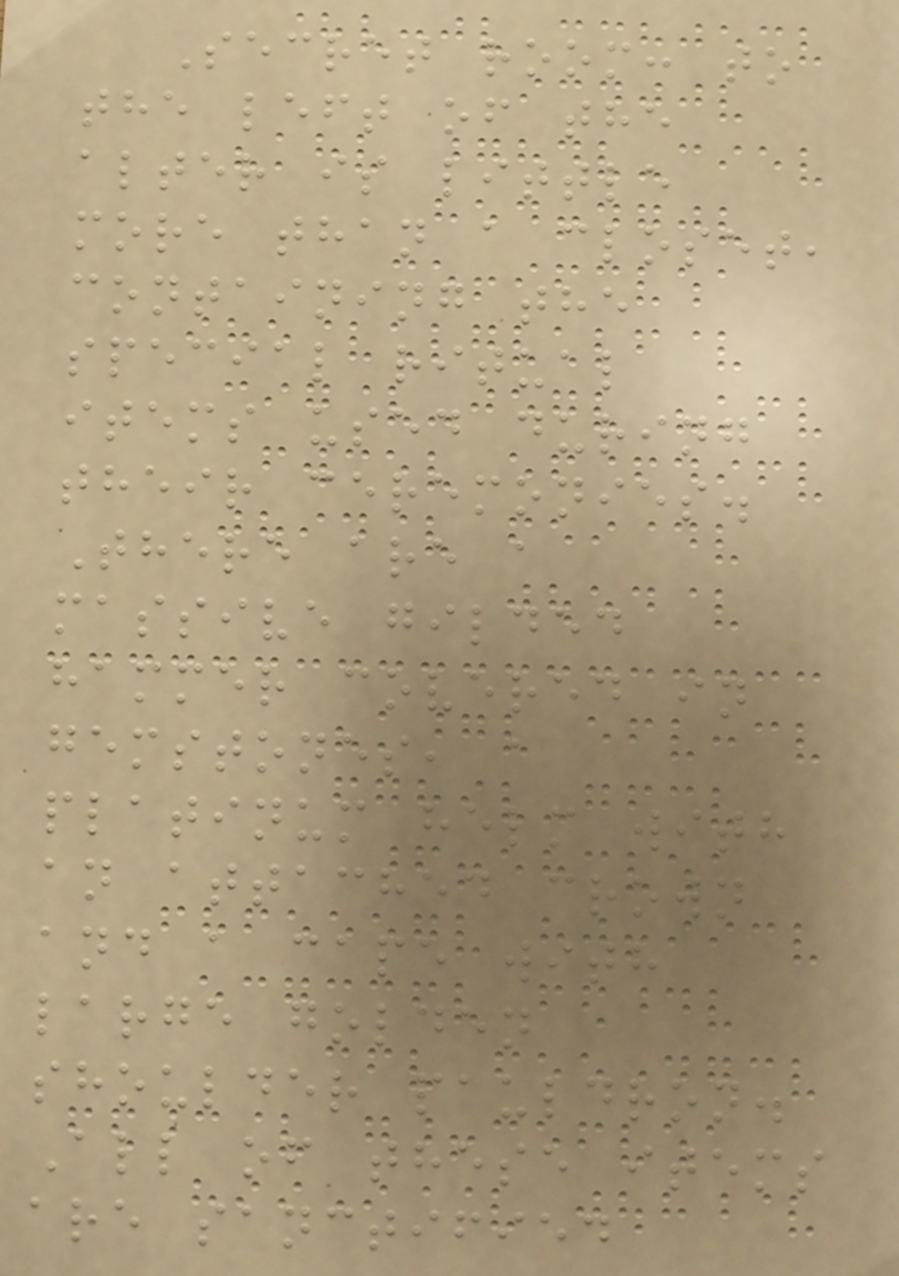Secret room: to
the left of the
alter is little
more than a closet,
containing the
special ritual
items used during
their ceremonies.
There are a
massive gilded
hammer covered in
gemstones, a
platinum helm with
an attached crown
and a cape with
large golden
shoulder pauldron.
All of these items
are sanctified
